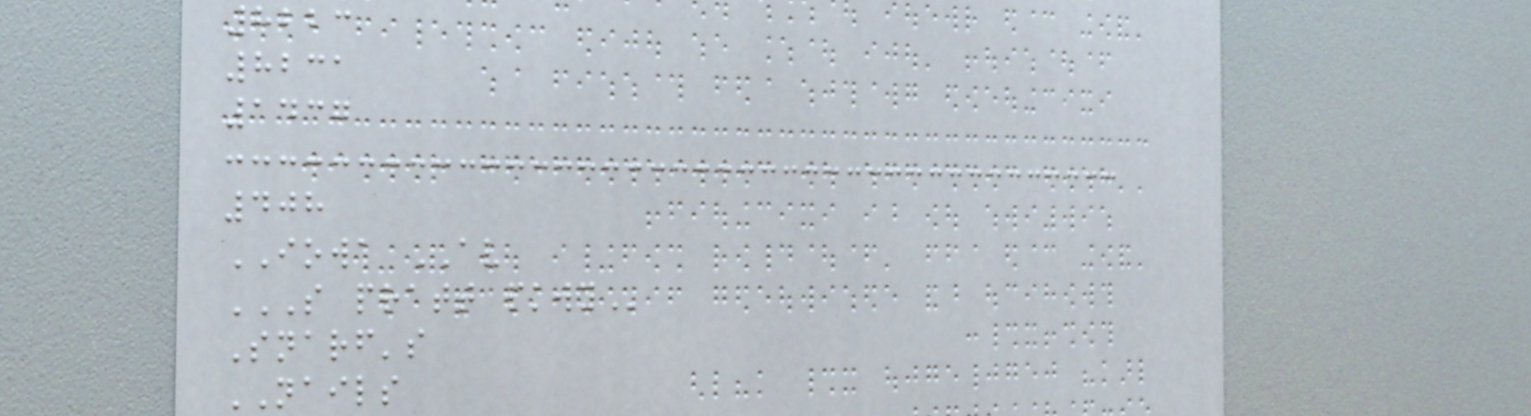8223
8231
1437
408
IOWA AV
S PRATT PKWY
Snarf's
NAILS
